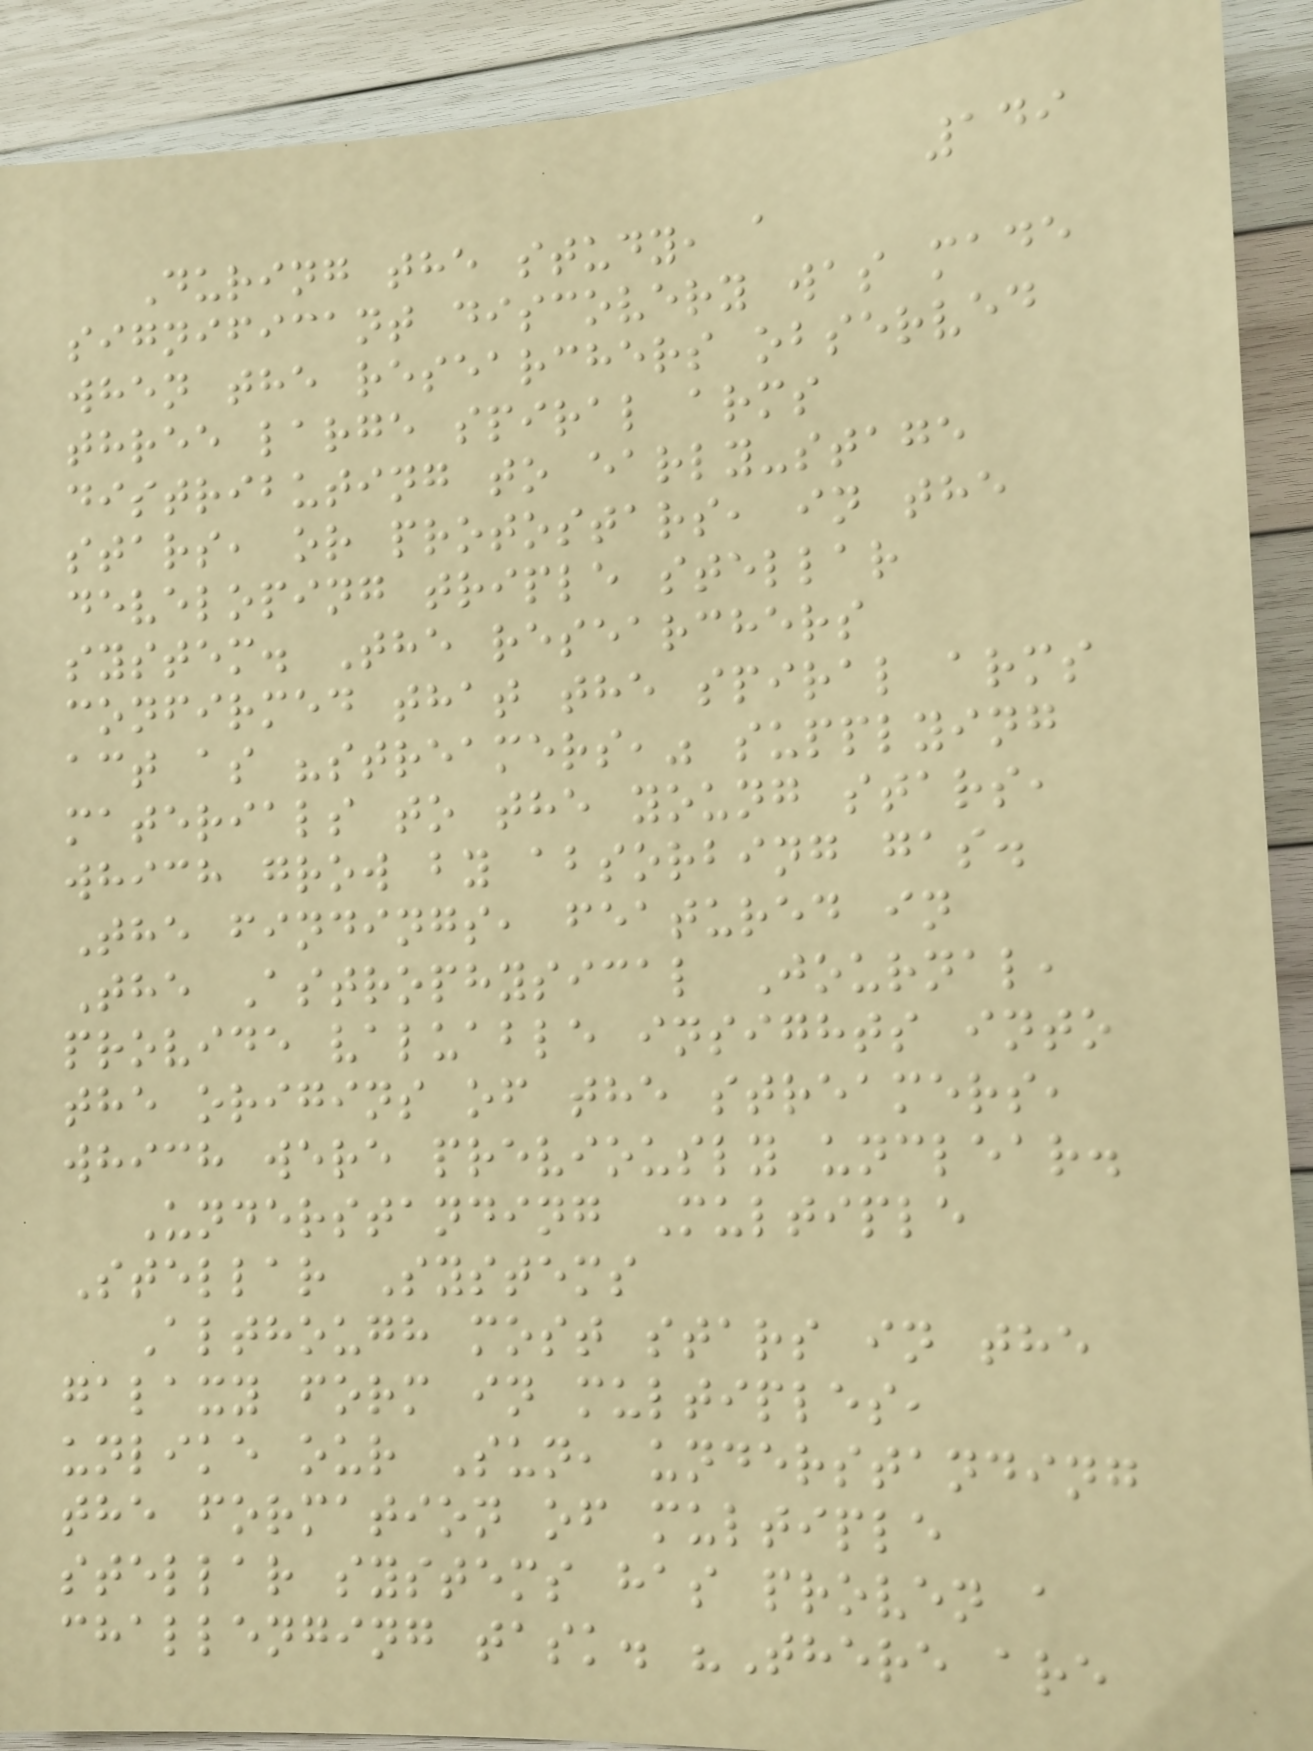149
During the study, a
significant discovery was made
when the researchers observed
three large spiral arms
distributing to early-stage
stars, or protostars, in the
developing triple stellar
system. The researchers
confirmed that the spiral arms
act as "streamers," supplying
materials to the young stars,
which grow by absorbing gas.
The findings, featured in
The Astrophysical Journal,
provide valuable insights into
the origins of the streamers,
which were previously unclear.
Understanding Multiple
Stellar Systems
Although most stars in the
galaxy form in multiples,
unlike our Sun, understanding
the formation of multiple
stellar systems has proven a
challenging task. "There are
